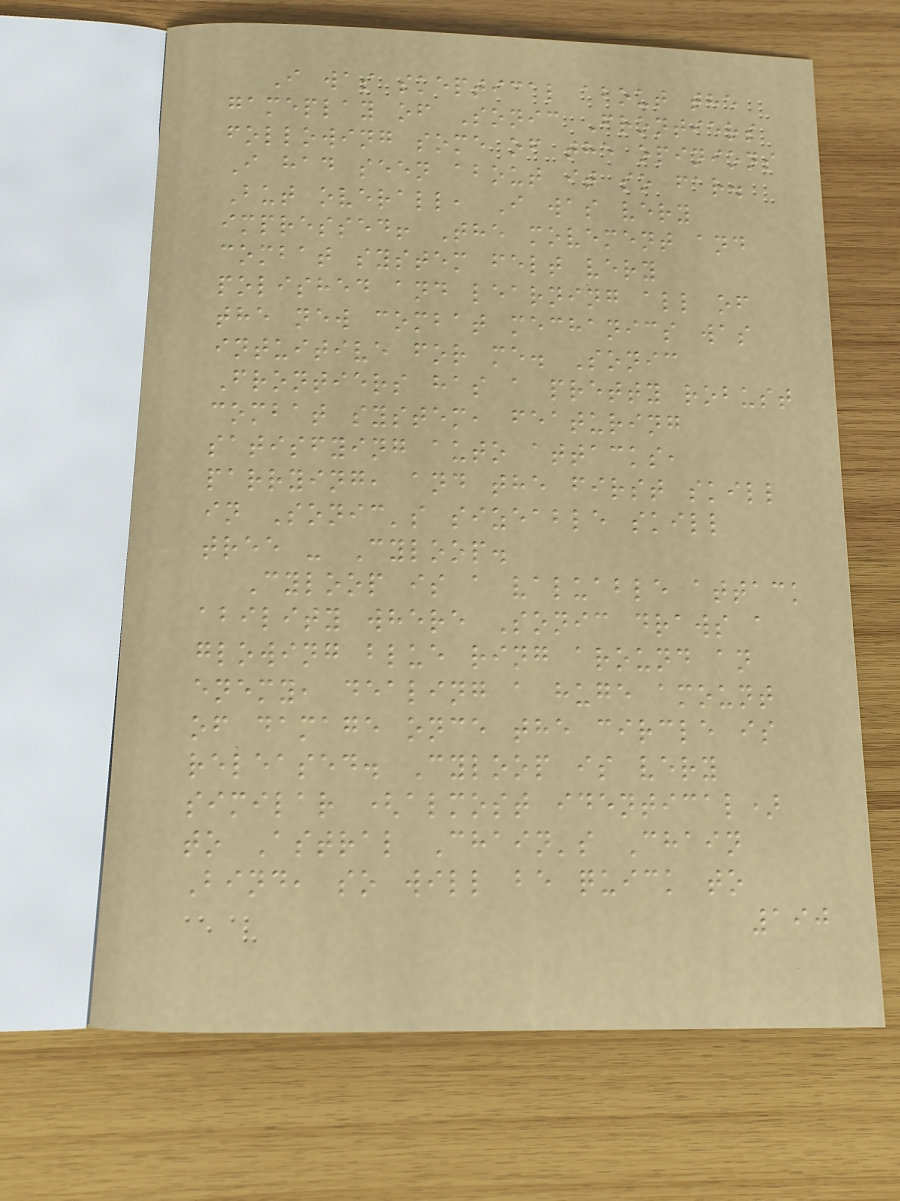I was skeptical about the
gameplay of Sonic Frontiers
following some of the opinions
I had seen about it so far.
But overall, I was very
impressed! The movement and
combat system felt very
polished and learning all of
the new combat mechanics was
intuitive for me. Sonic
Frontiers has a pretty robust
combat system, featuring
satisfying auto attacks,
parrying, and the first skill
in Sonic's sizeable skill
tree - Cyloop.
Cyloop is a valuable attack
ability where Sonic draws a
glowing blue ring around an
enemy, dealing a huge amount
of damage once the circle is
released. Cyloop is very
similar (almost identical)
to Astral Chain's Chain
Bind, so will be quick to
190
